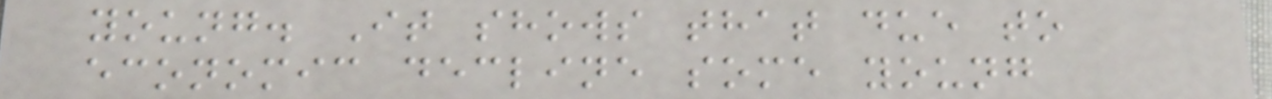young. It shows that due to
economic decline some young
